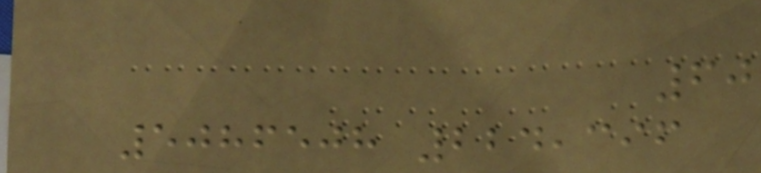60
5086508 224,396
